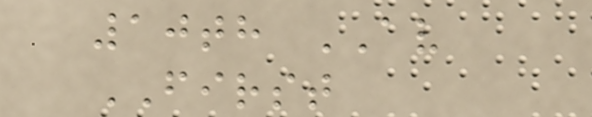10th AV
FIRST
